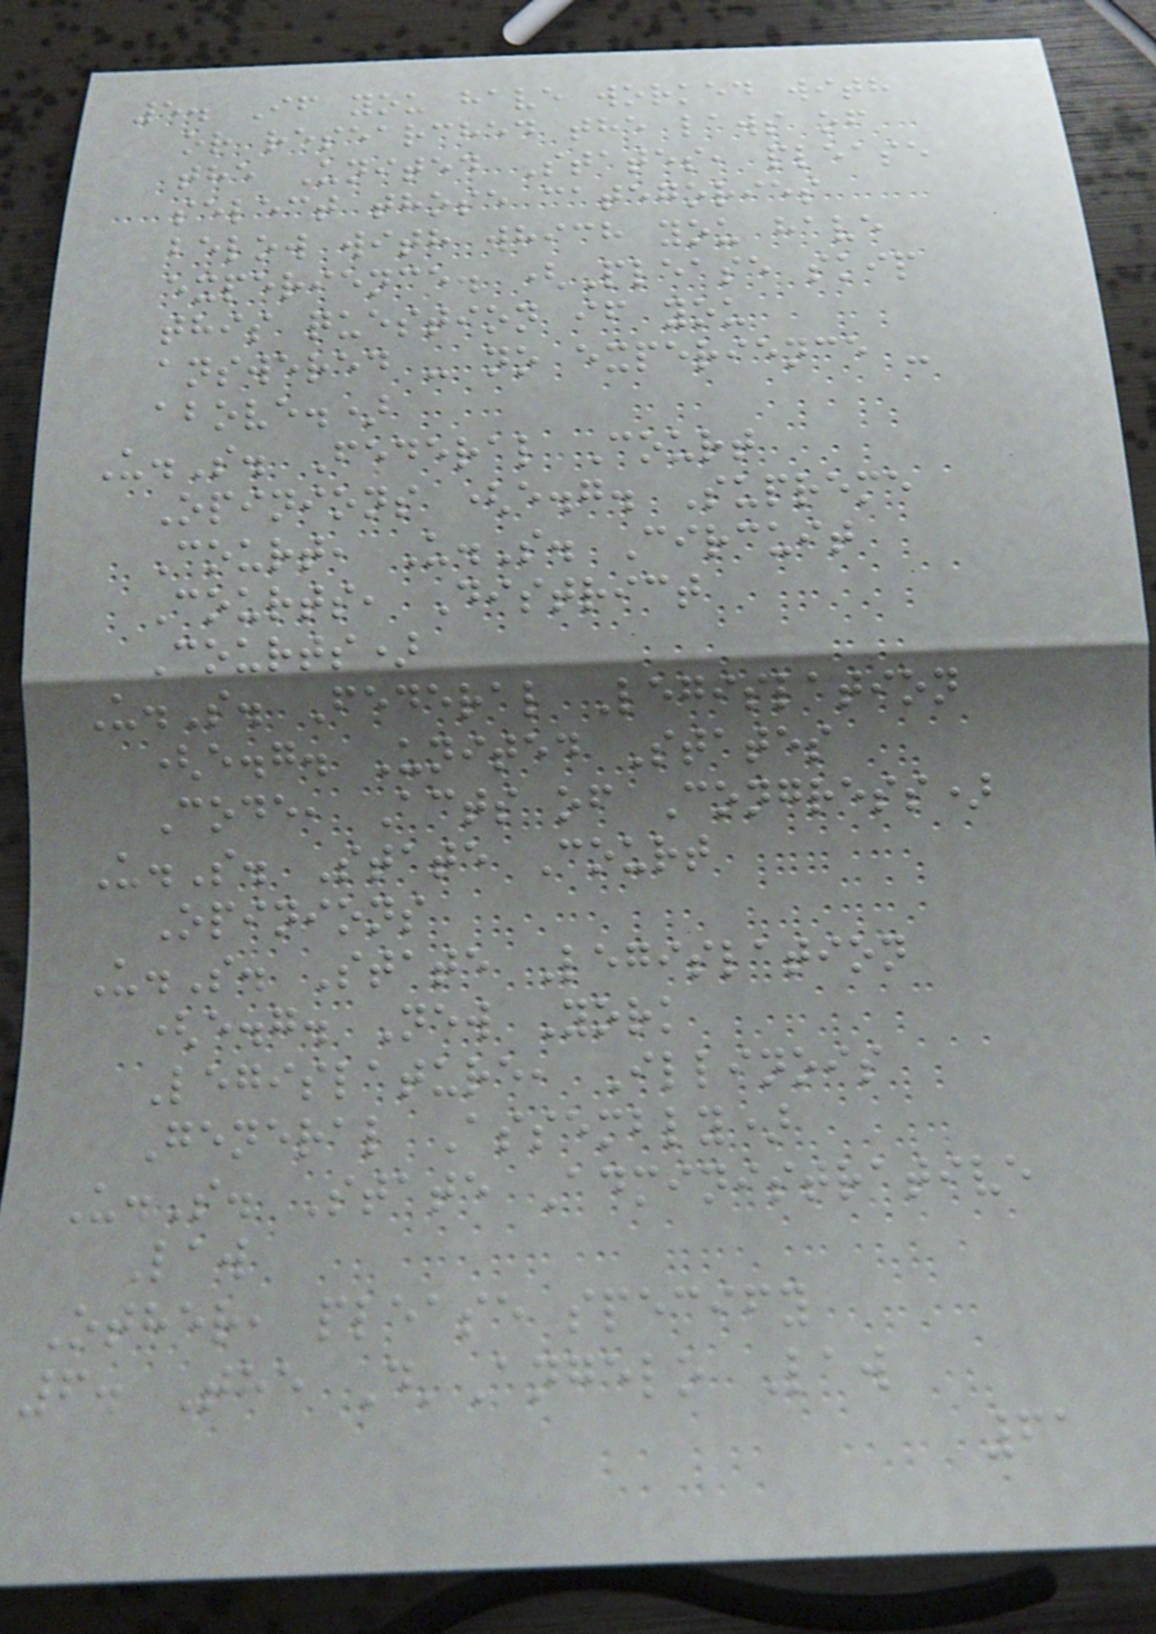5. If you have worked with
or researched the laws of
the United States, please
select those categories
below with which you have
experience. (Please skip
this question if you
answered - no experience -
above.)
U.S. Federal Court
Opinions (e.g. Supreme
Court, U.S. Circuit
Courts, District
Courts)
U.S. Federal Legislation
(e.g. United States
Code, Acts of Congress)
U.S. State Court
Opinions
U.S. State Legislation
(e.g. New York
Legislature, Illinois
General Assembly)
U.S. State Administrative
Law
Other, please specify
6. The D'Angelo Law
61
